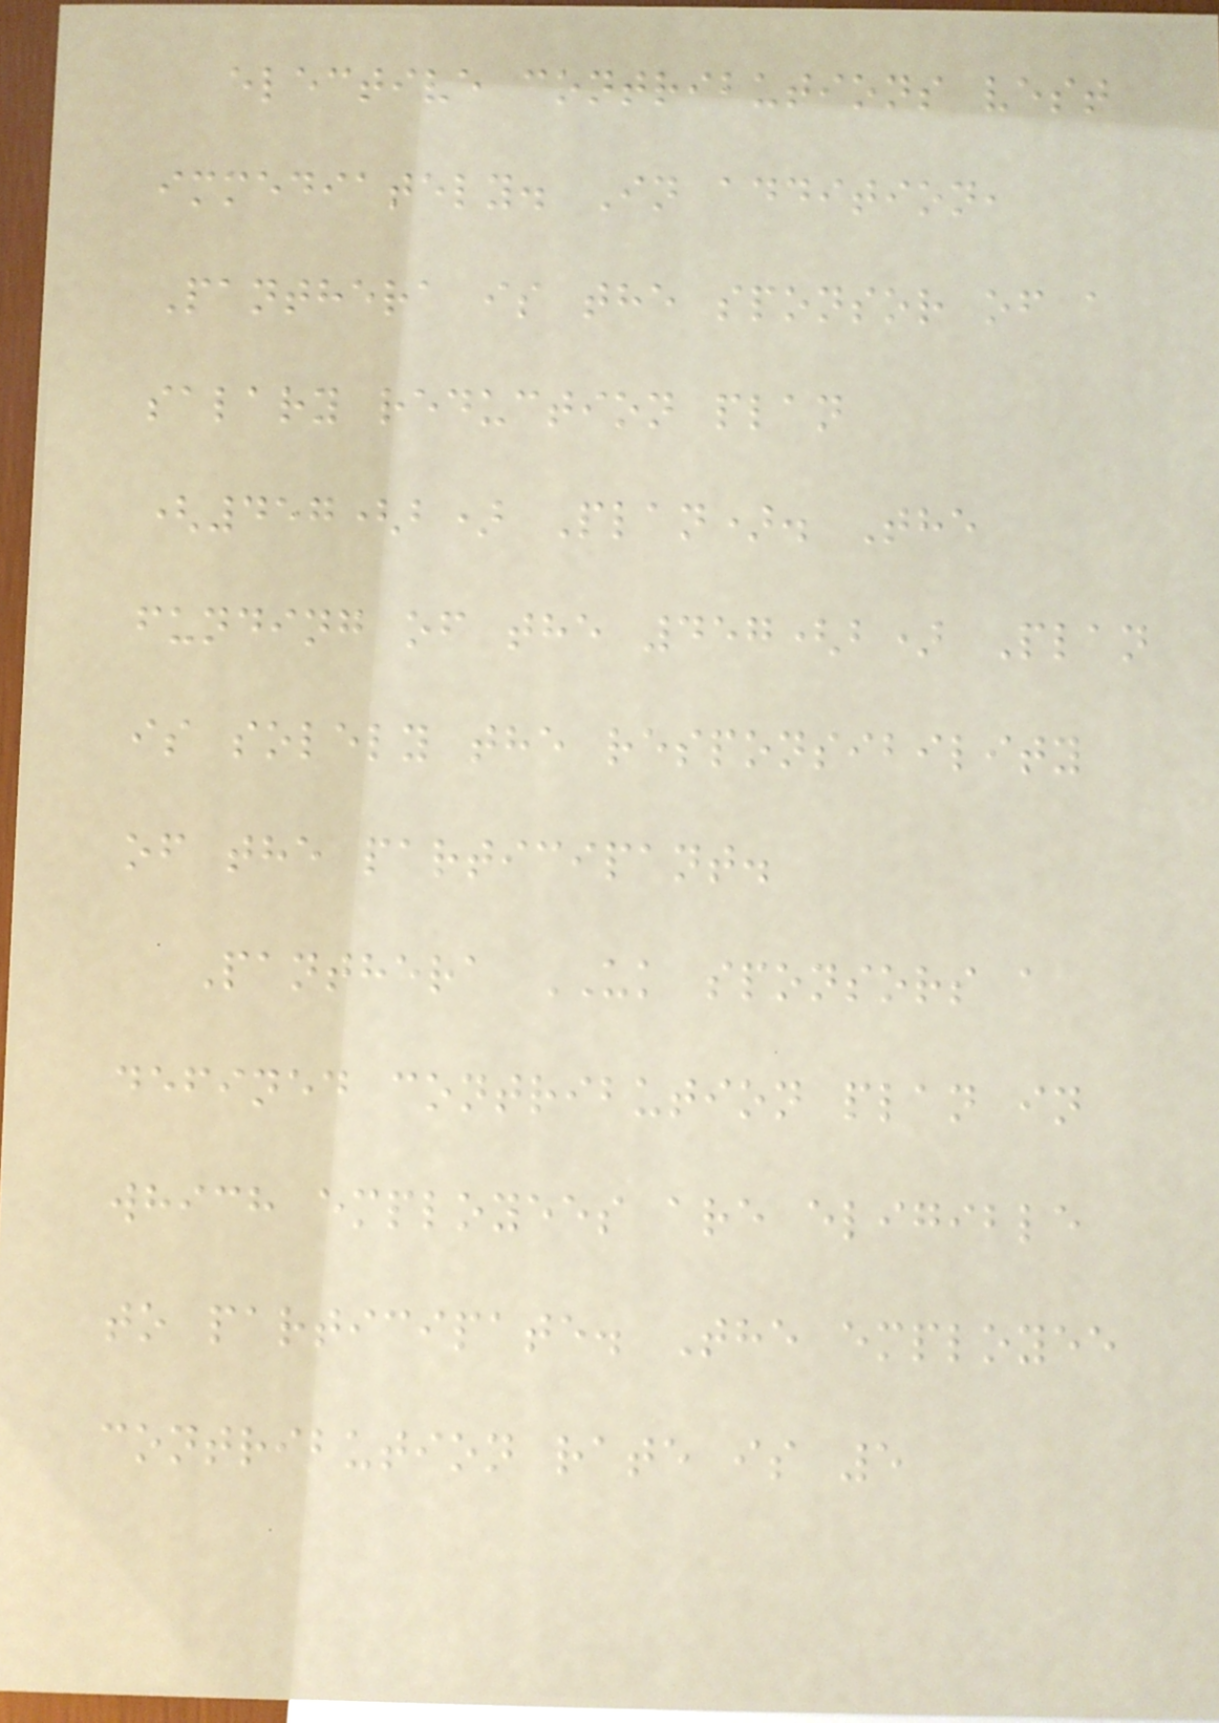elective contributions vest
immediately. In addition,
Panthera is the sponsor of a
salary reduction plan
(457(b) Plan). The
funding of the 457(b) Plan
is solely the responsibility
of the participant.
Panthera UK sponsors a
defined contribution plan in
which employees are eligible
to participate. The employee
contribution rate is 5
